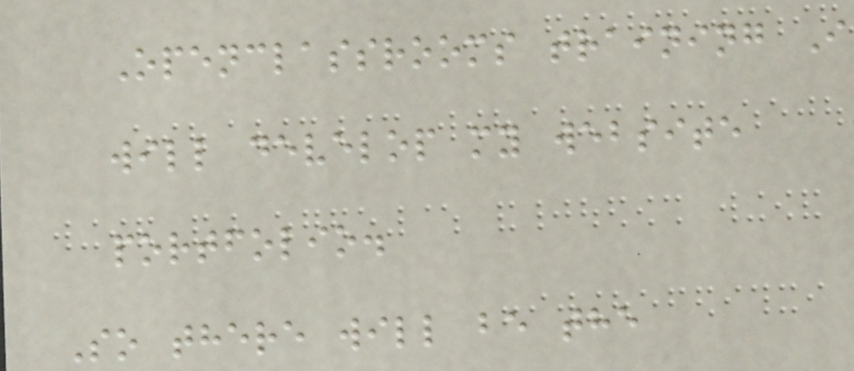Openclassrooms training I
will develop my website
portfolio.
So there will be the
